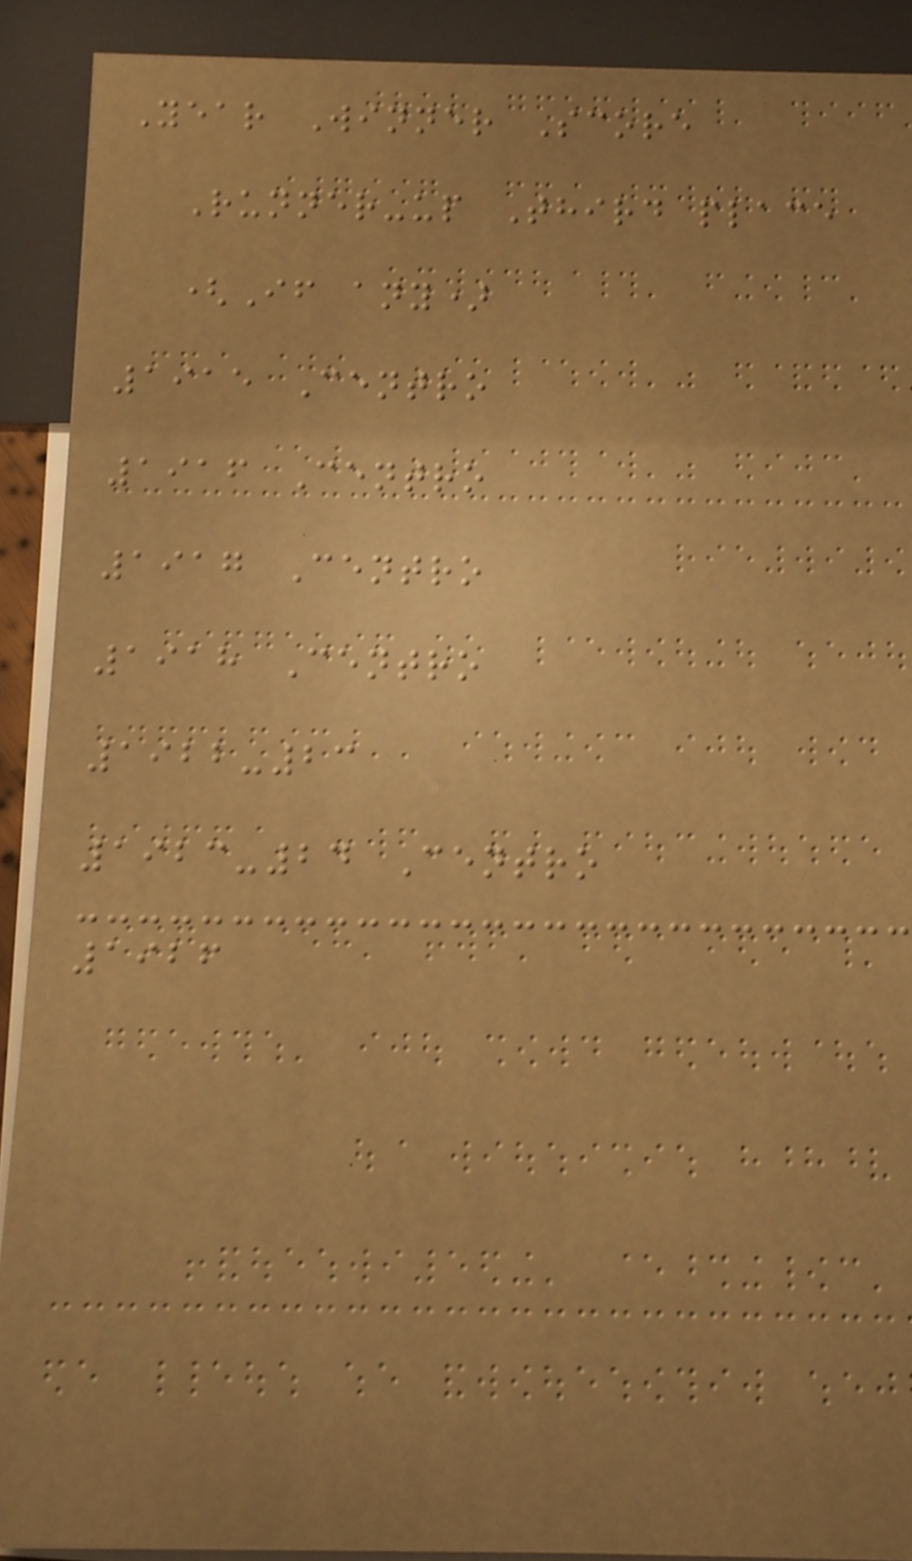Year Winner Score
Runner-up Third place
(If any)
1915 Centro
1916 Centro
1917 Centro
1918 Centro
1922-23
1923-24 Centro
1926
